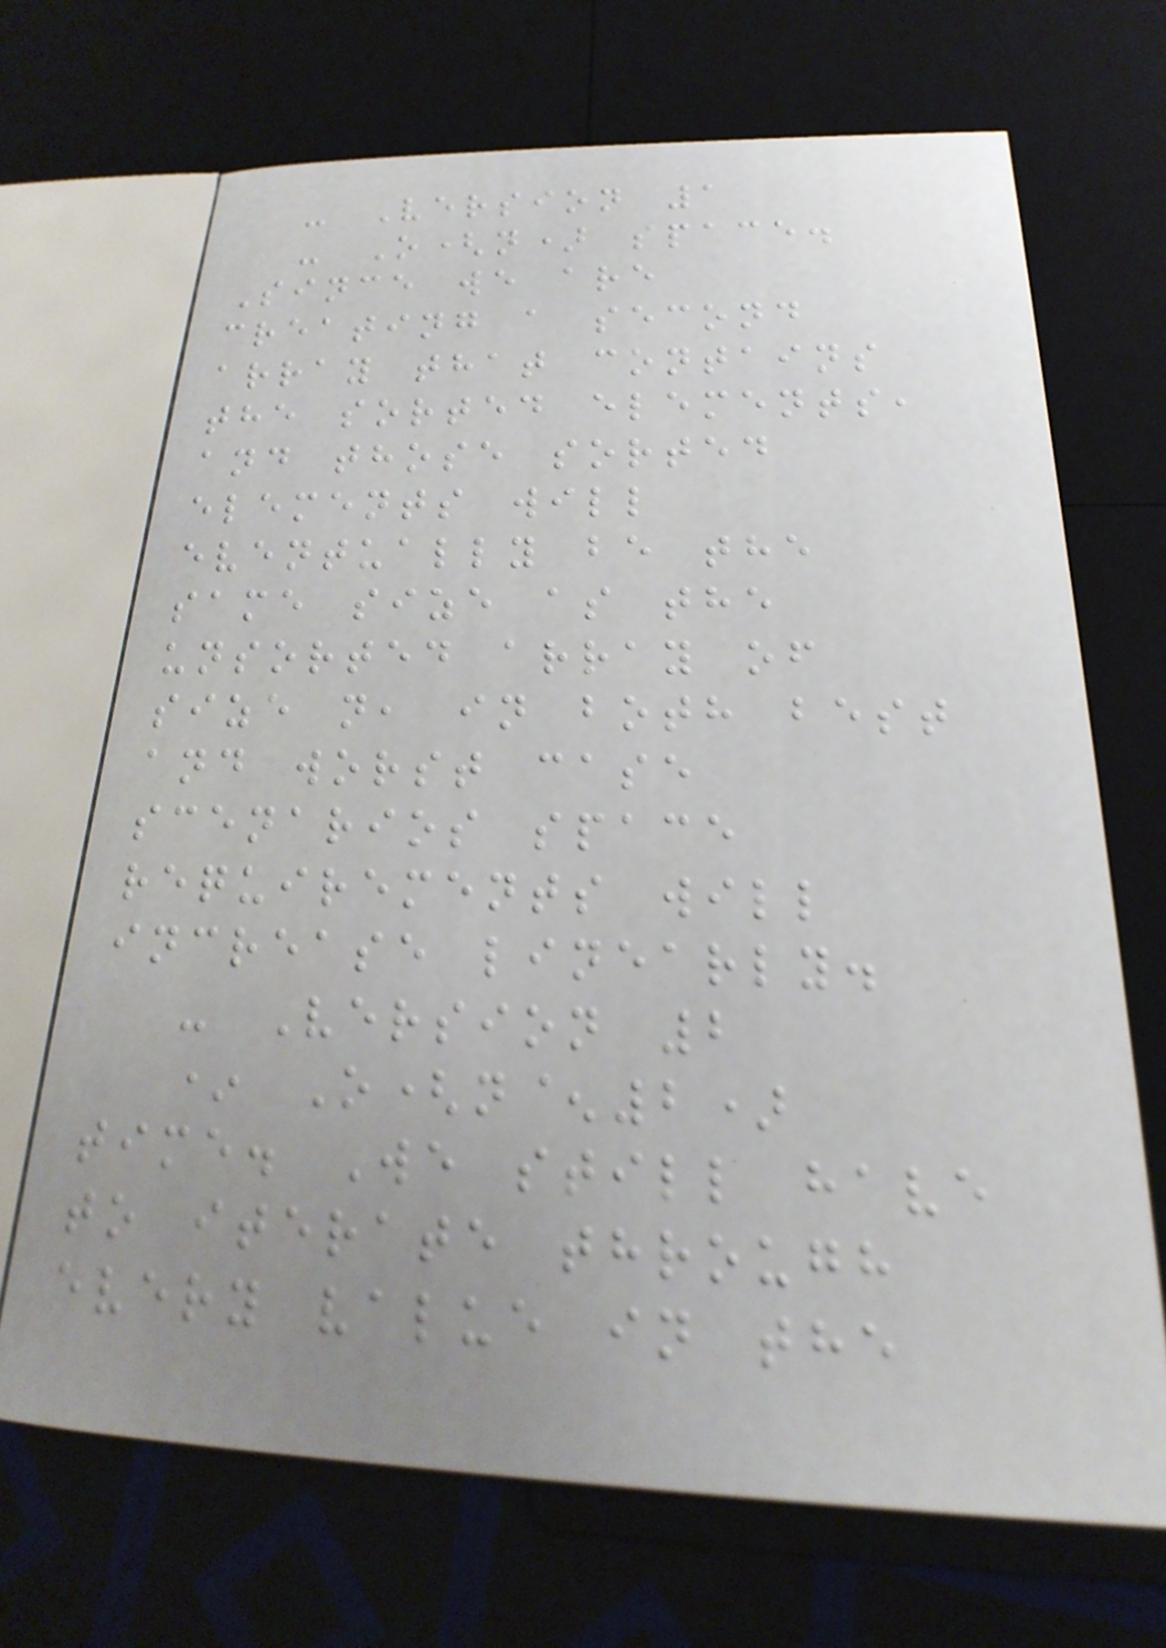- Version 1
- O(n) space.
Since we are
creating a second
array that contains
the sorted elements,
and those sorted
elements will
eventually be the
same size as the
unsorted array of
size n, in both best
and worst case
scenarios space
requirements will
increase linearly.
- Version 2
* O(n^2)
time. We still have
to iterate through
every value in the
